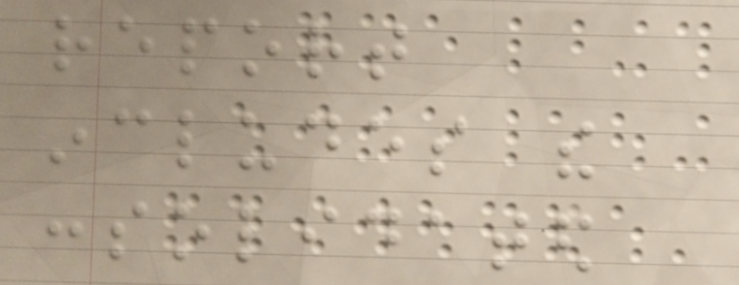report
includes the
consolidated
